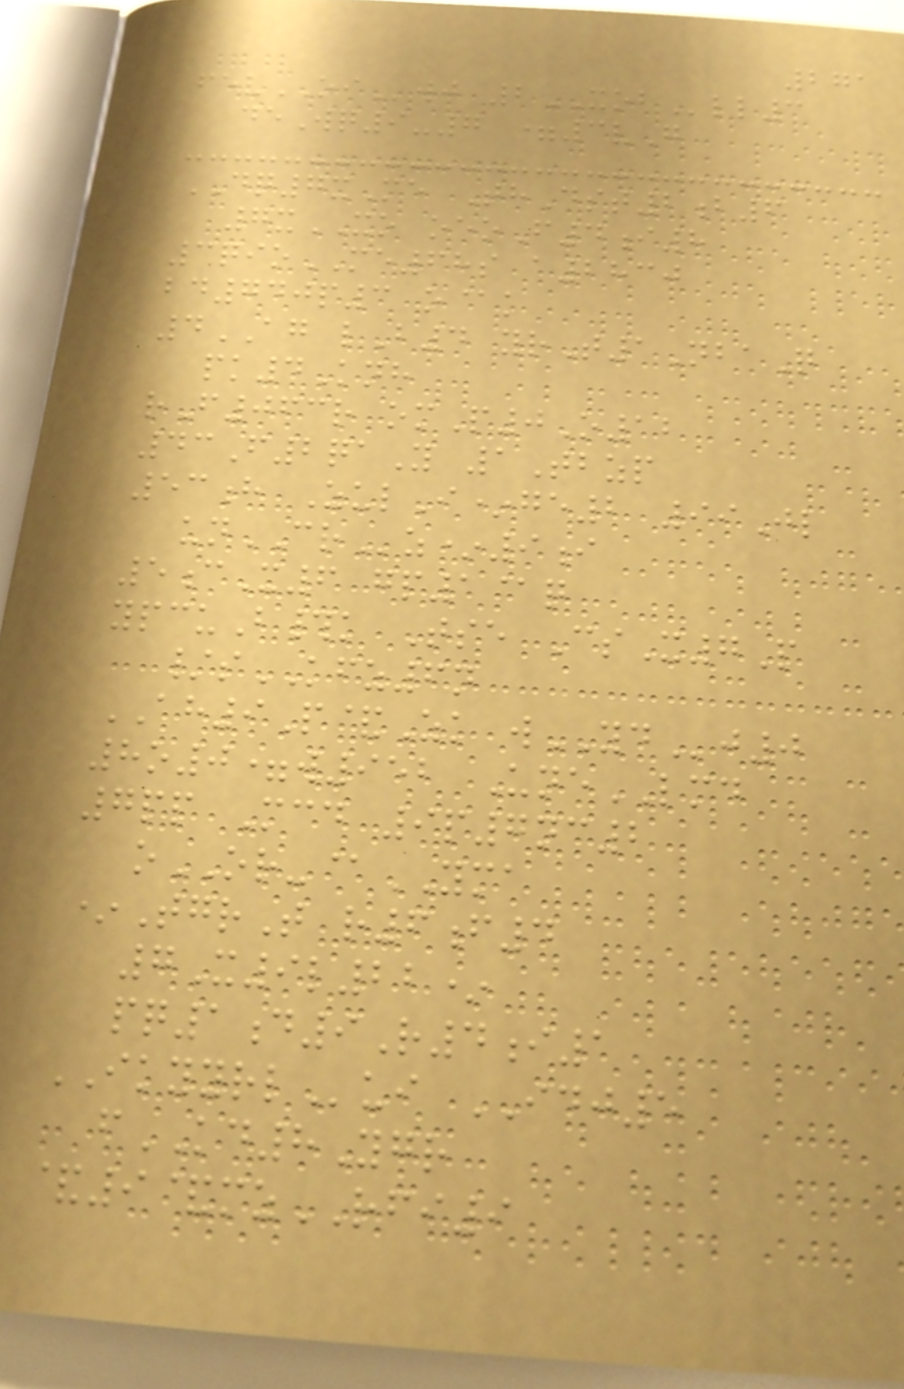271
fevOIwj 2XOBll3
deWq9-7 =3vG
DQ7xMe ThDst2b6
7xXO oeoF4i8
3qioME68s a2830
bd740p3 o@k
4AG lB4 yrT1NbaQ
pk4Knh
rF063r omP0O12
43F2qaY 1Tbzp
53h ZulI*ge2 99Jl
unCRz*9i
5cX6 gp1@q
ypcuB#k Tse CsX7P
/sKFZ6n
AH9P&Zk wYDj0
8o0=w952 UneLMD
7pp Mcd 9p7nc2
oOR-@YMA
*TgrT r6f4
7X9l22*
pq1d9R4i1
IKYYRLui IDJ5
fKD8Ygr
&9&mzRFI9
